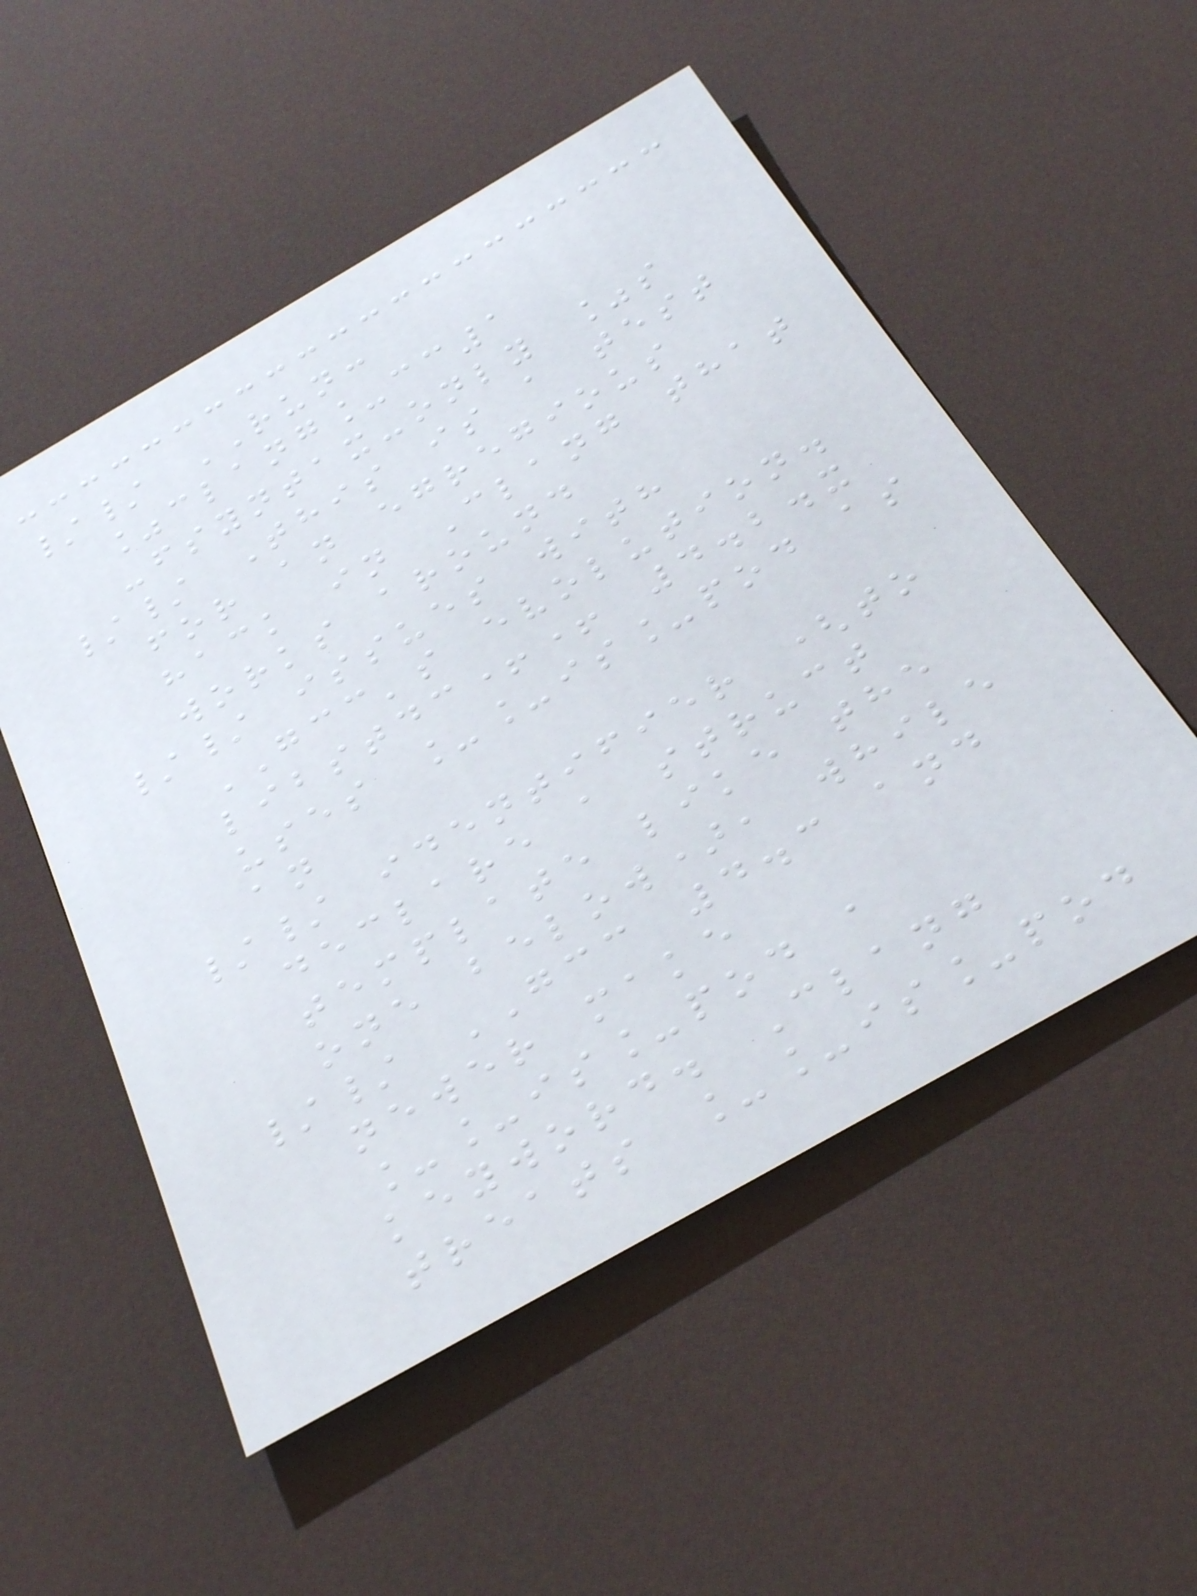// RUN:
%clang_cc1
-fsyntax-only %s
// This is a test
for an egregious
hack in Clang that
works around
// issues with
GCC's evolution.
libstdc++ 4.2.x
uses __is_pod as
an
// identifier (to
declare a struct
template like the
one below), while
// GCC 4.3 and
newer make
__is_pod a
keyword. Clang
treats __is_pod
